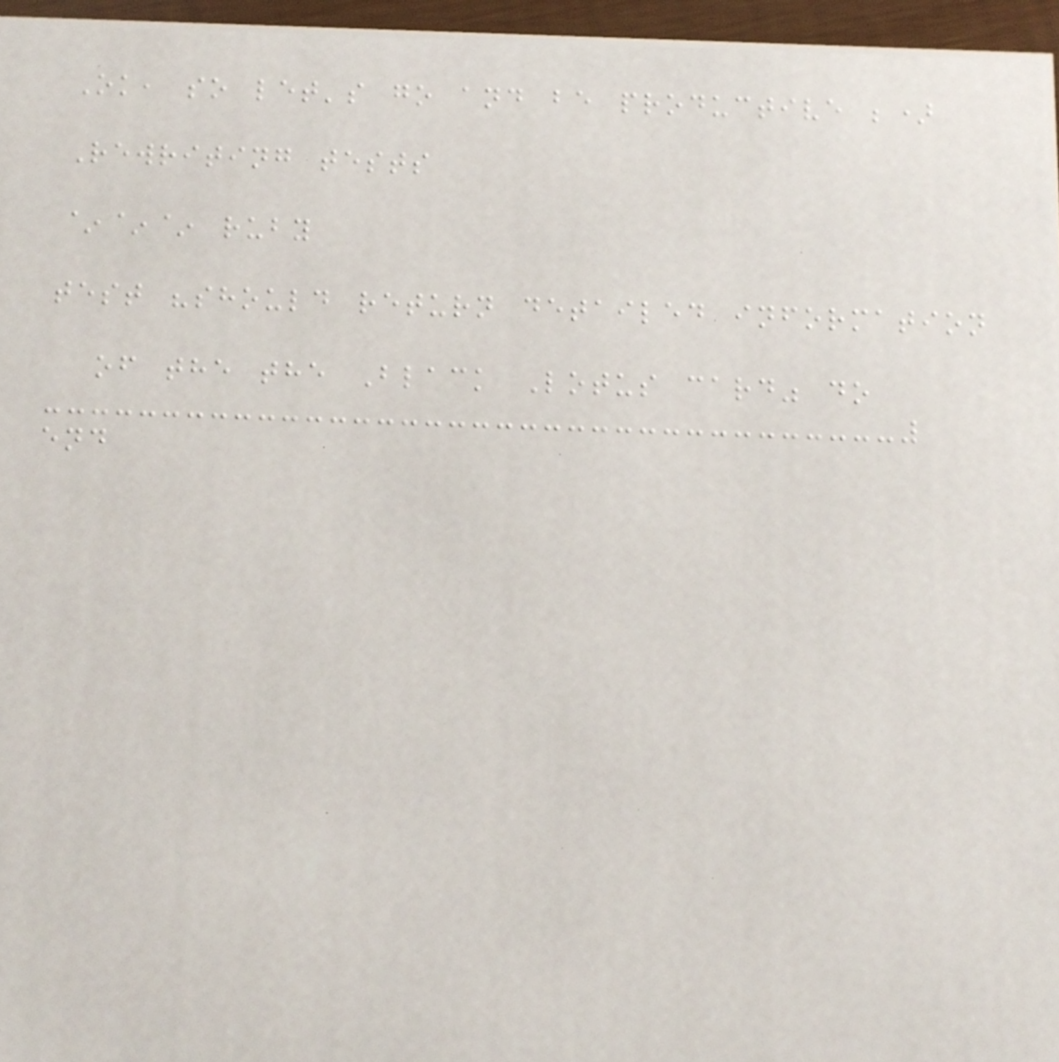Ok, so let's go and be productive ;)
Rewriting tests
~~~ ruby
test "should return detailed information
of the the Black Lotus card" do
end
